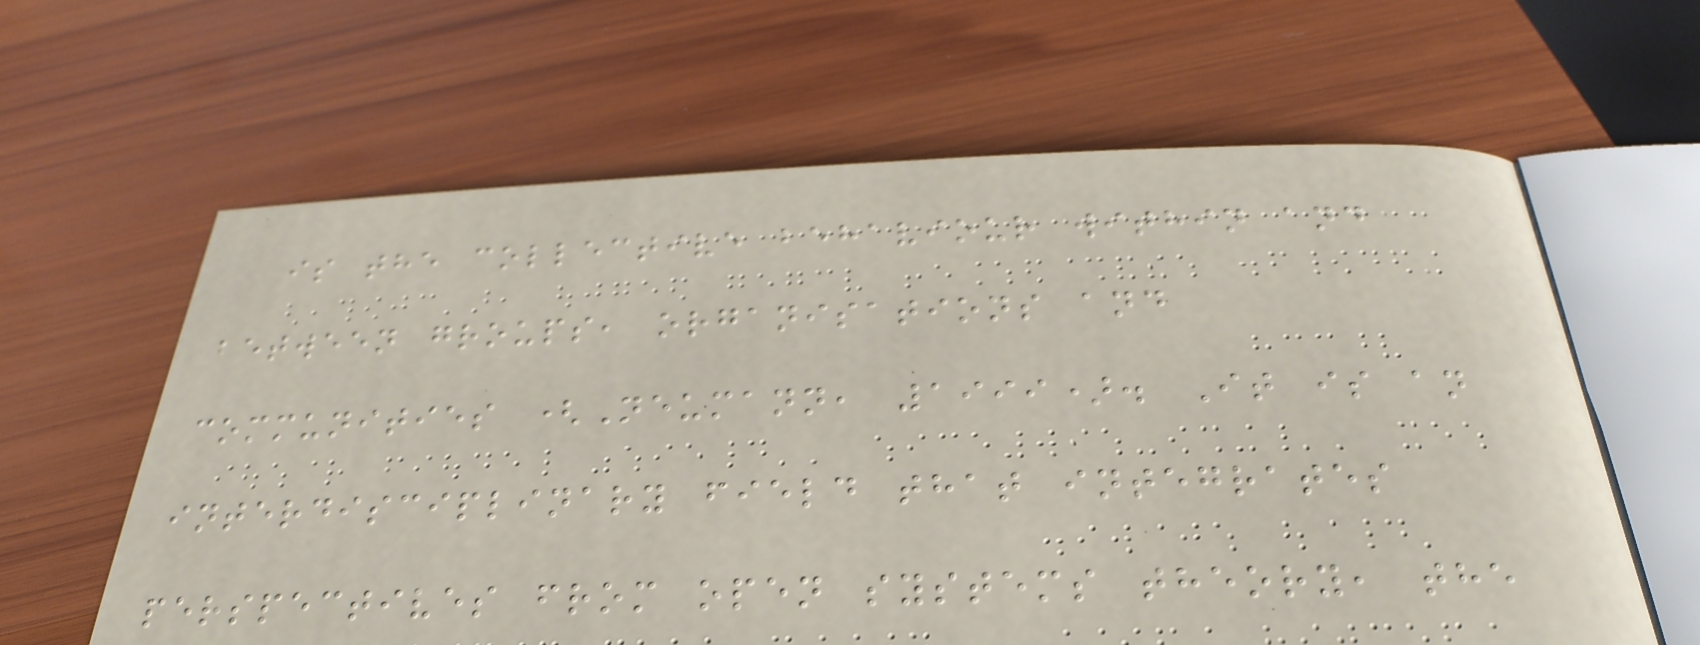is the collective behaviour within and
between groups, organisations and
communities (Neumann, 1999). It is an
interdisciplinary field that integrates
perspectives from open systems theory, the
